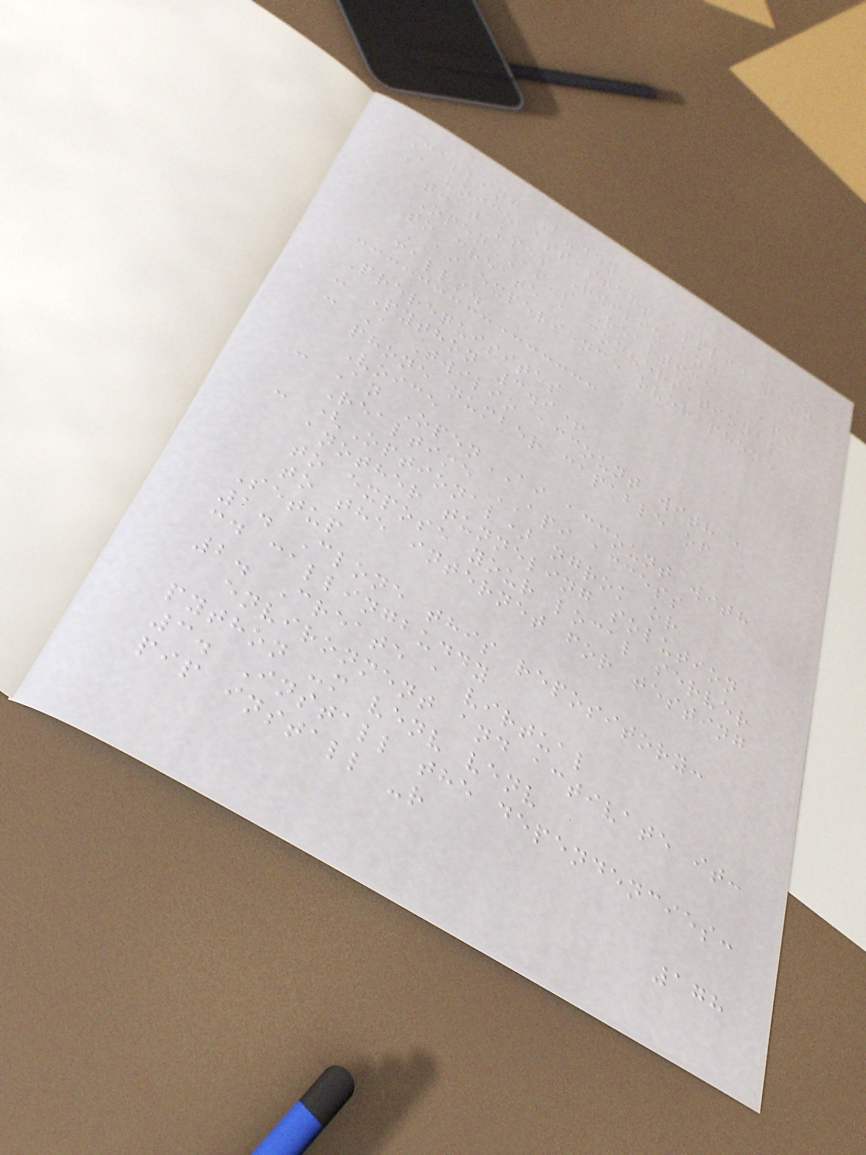Calling Buddy
A voice assistant application
that uses Twilio and
OpenAI's Realtime API
to create a conversational
AI experience over phone
calls.
Prerequisites
- Python 3.9+
- A Twilio account with a
phone number capable of
Voice
- An OpenAI account with
Realtime API access
- (Optional) ngrok or
another tunneling solution
to expose your local server
to the internet for testing
Setup
1. Clone this repository:
cd callingbuddy
2. Create a virtual
environment and activate it:
python -m venv venv
3. Install the dependencies:
pip install -r
178
